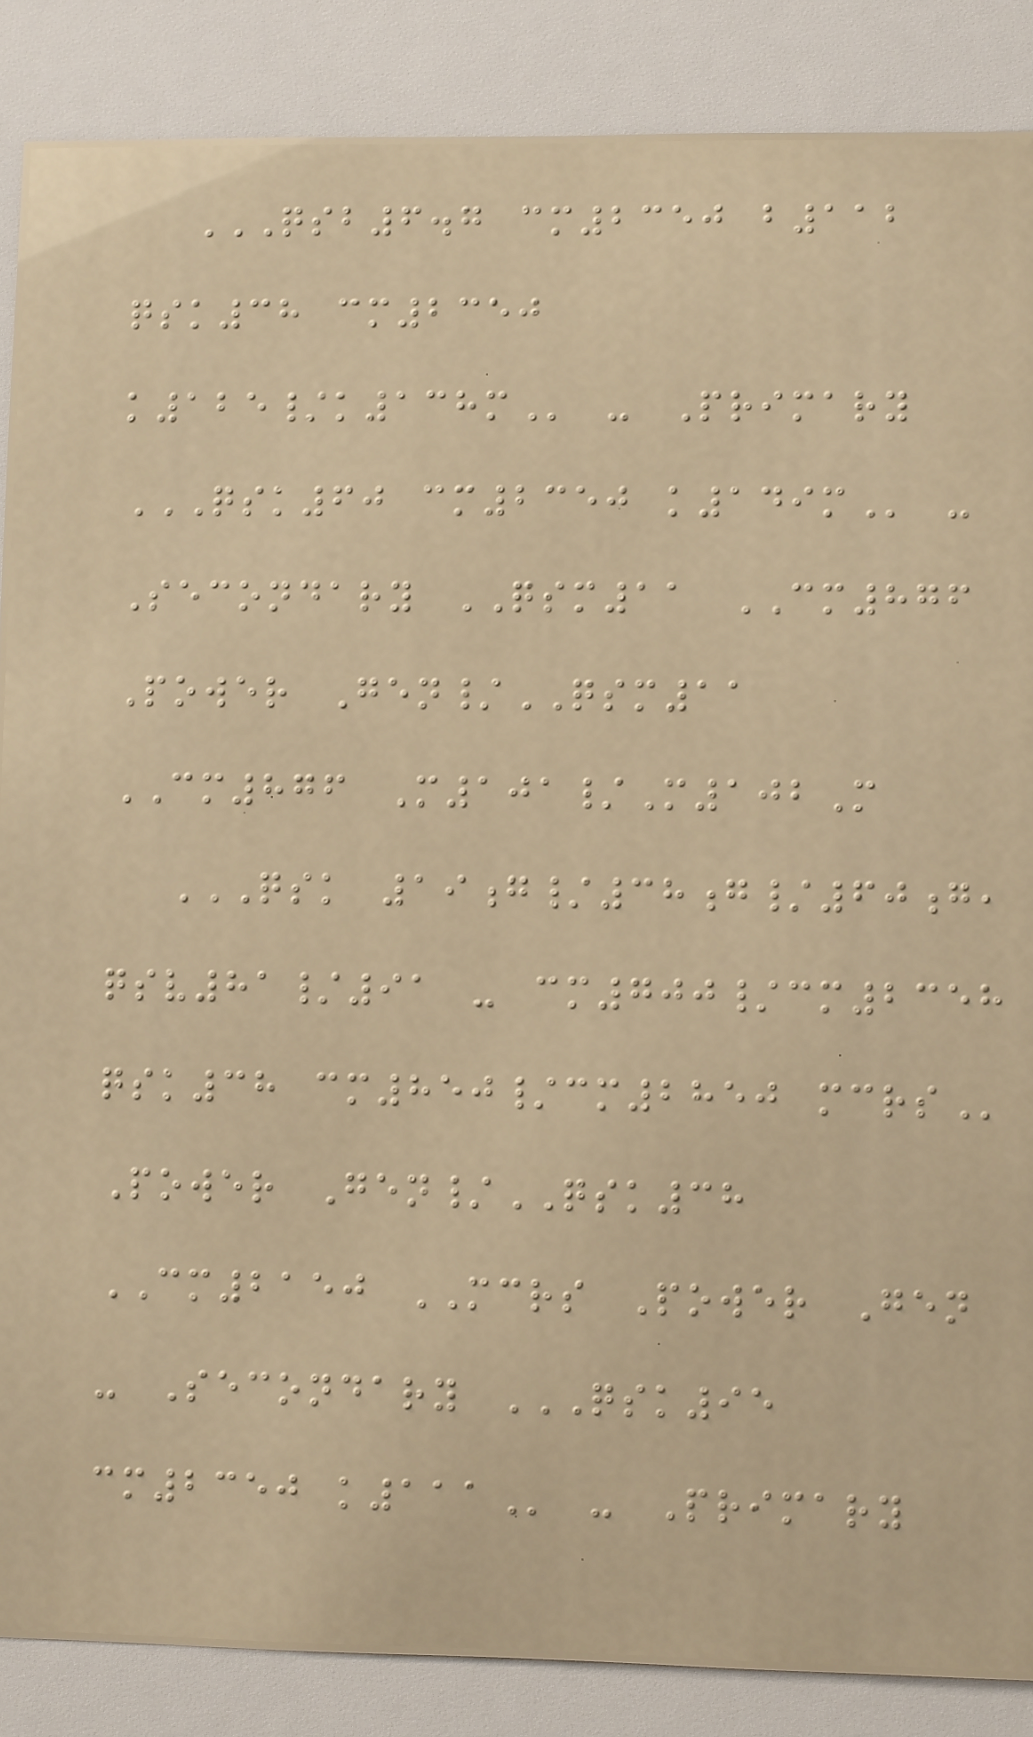QSB6.7 CM2350 B112
QSK38 CM2350
K125/K138M - Primary
QSK60 CM2350 K149M -
Secondary QSM11 CM876
Power Gen/QSM11
CM876 M101/M102M
QSK 19G/38G/60G,
QSV81/91 - CM700/CM2358
QSK38 CM850/CM2850 MCRS
Power Gen/QSK38
CM2150 MCRS Power Gen
- Secondary QSK95
CM2350 K111 - Primary
